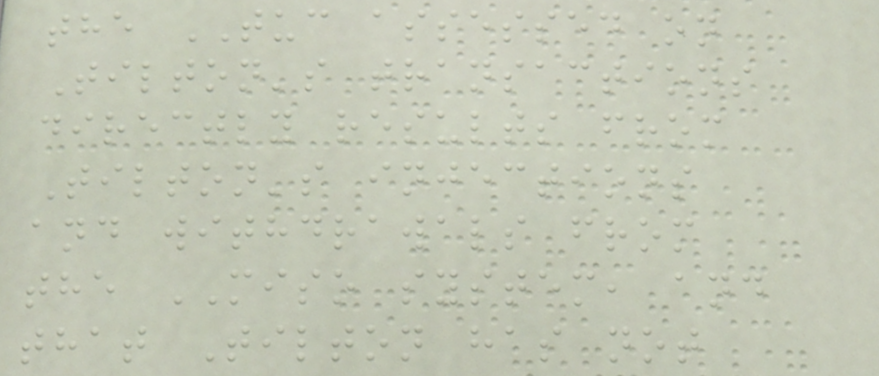the TUC assessed on
Tilton's transactions
directly results from
Tilton's injections
and withdrawals from
the MISO system, and
that Tilton has not
